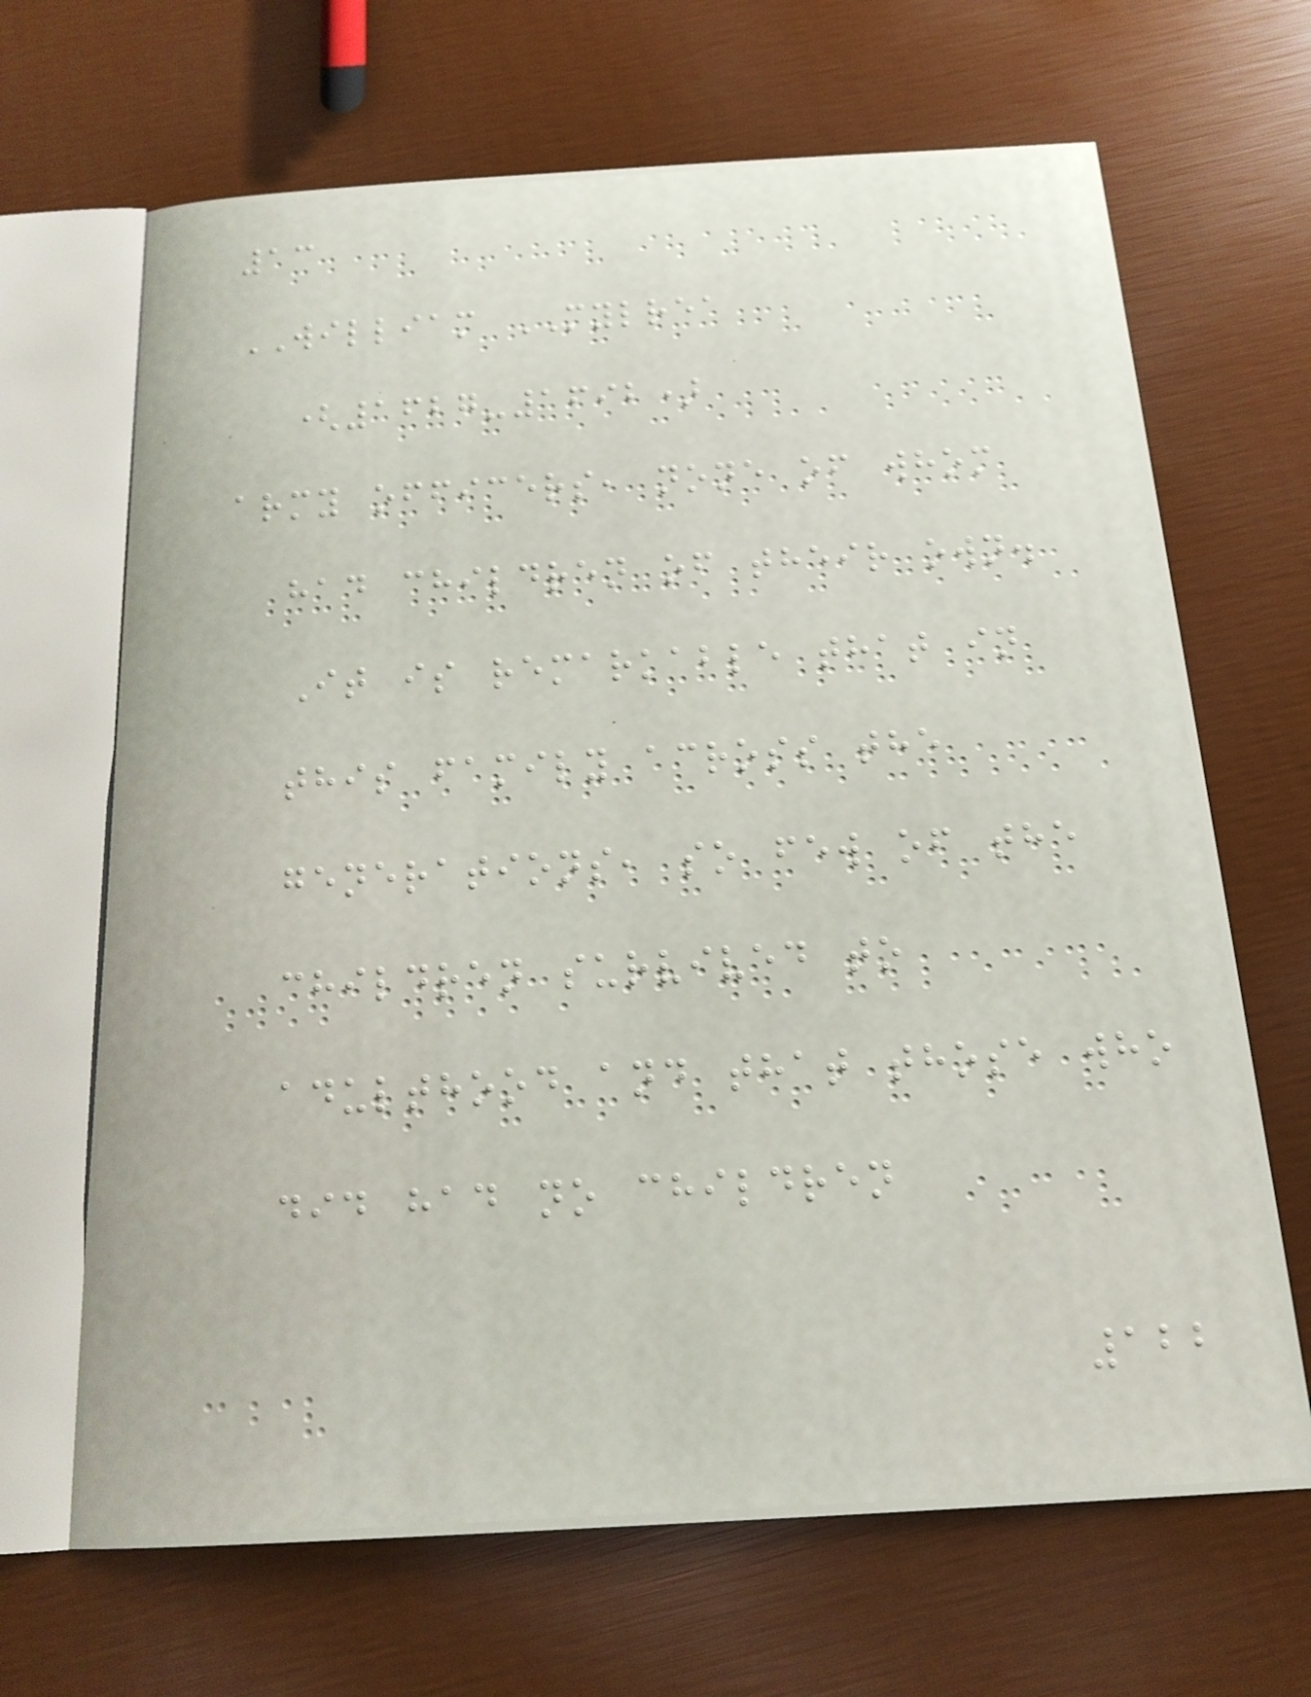13
WILLIAM MYLREA
(1627-1692)
army officers, none of whom
had children of their own.
It is remarkable that in
this family across the
generations, so few of the
children survived to
adulthood and that those who
did had no children
122
